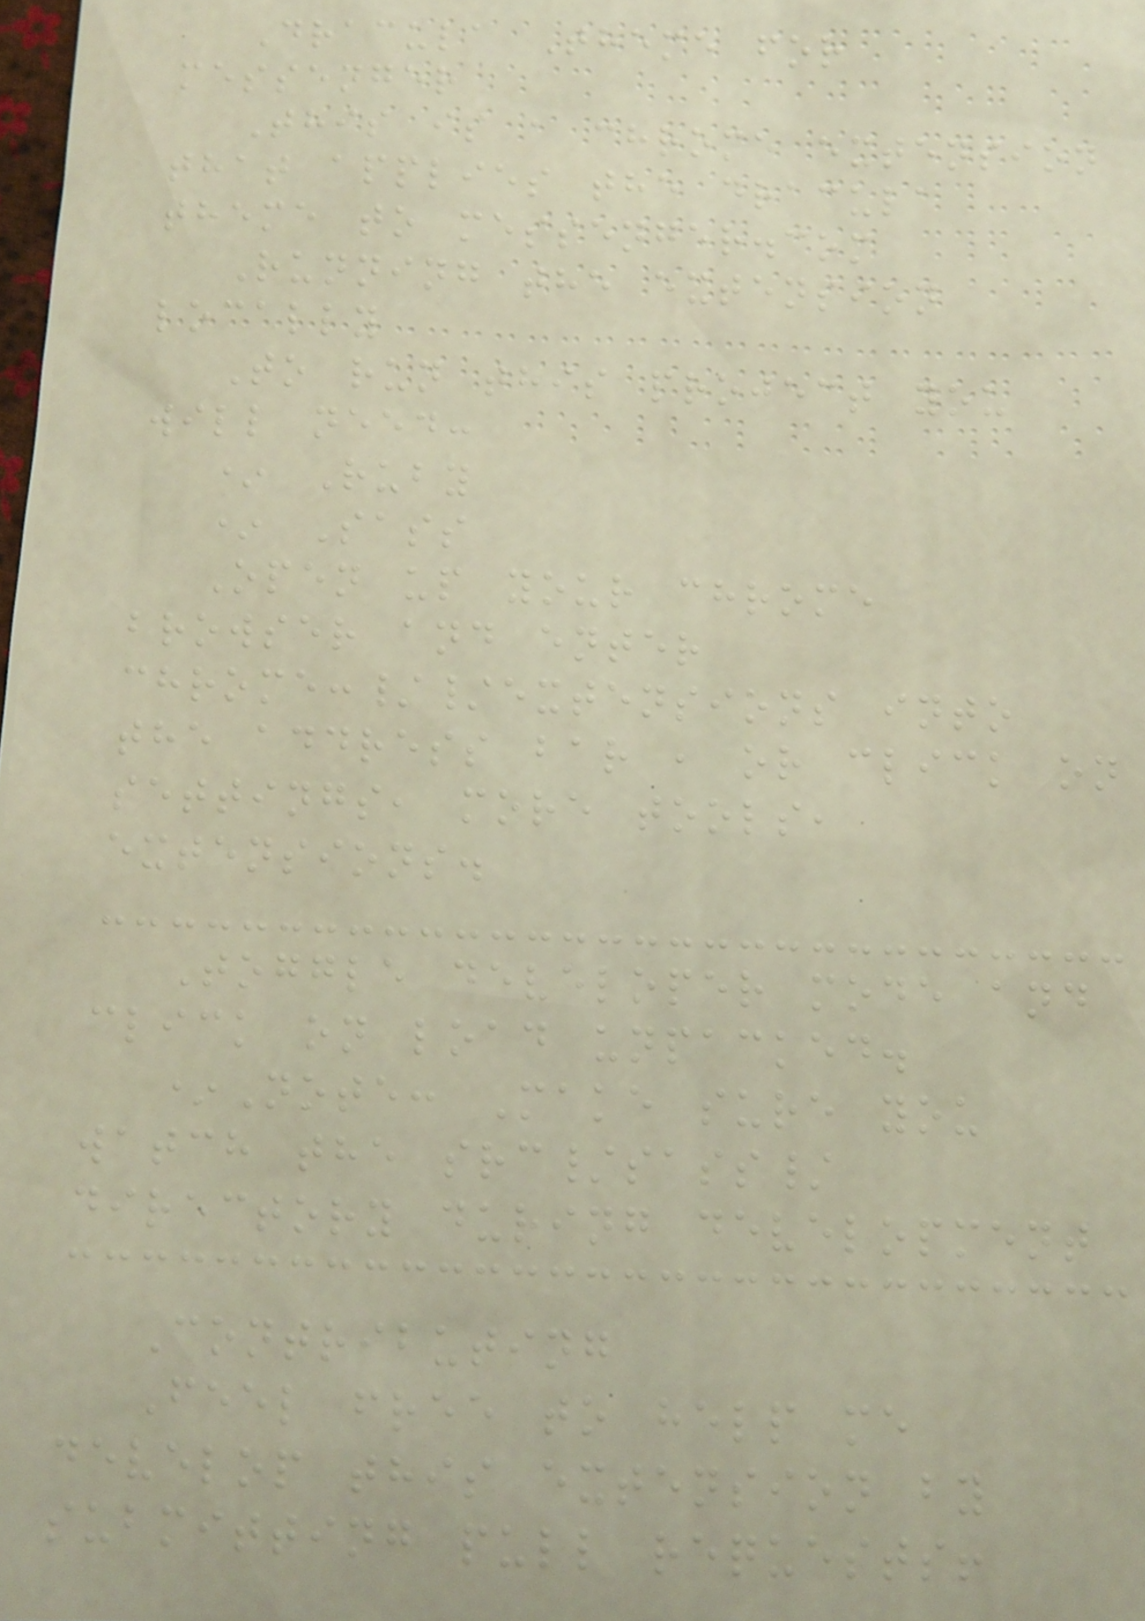Dracula Theme for
messenger
This is a chrome extension
that applies the dracula
theme to messenger.com
Running the extension
locally
To run this project you
will need:
* Ruby
* Sass
Open up your chrome
browser and enter
chrome://extensions into
the address bar , or click on
settings, more tools,
extensions.
Toggle developer mode and
click on load unpacked.
*Note: Make sure you
watch the src/sass/
directory during development
Contributing
Feel free to help me
develop this extension by
submitting pull requests!
